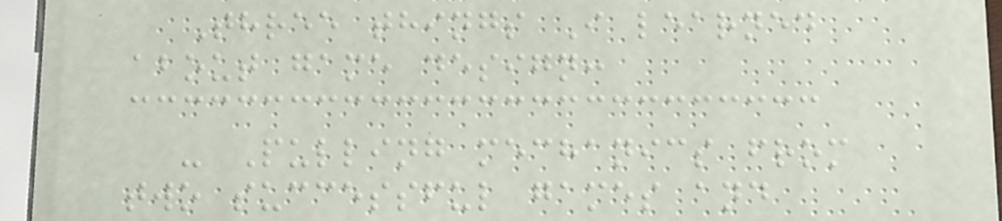Three things I learned
about game design:
- Pulling mechanics from
two successful games and
